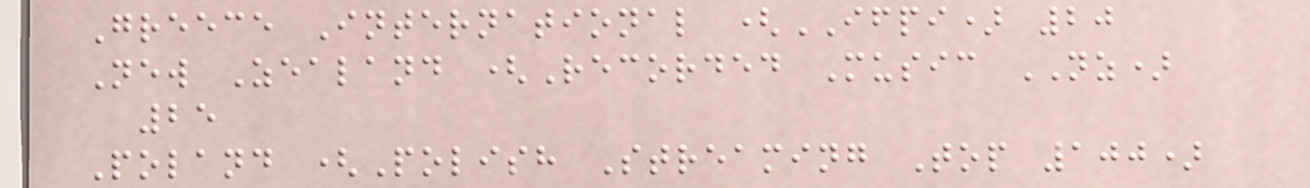Greece International (IFPI) 20
New Zealand (Recorded Music NZ)
25
Poland (Polish Streaming Top 100)
